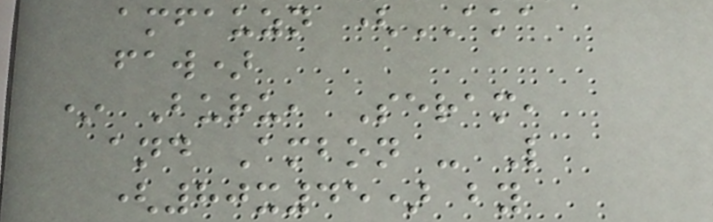amfauzn (AKA
faw)
* Buru, Seram,
and Ambon - L
(80x45) by
